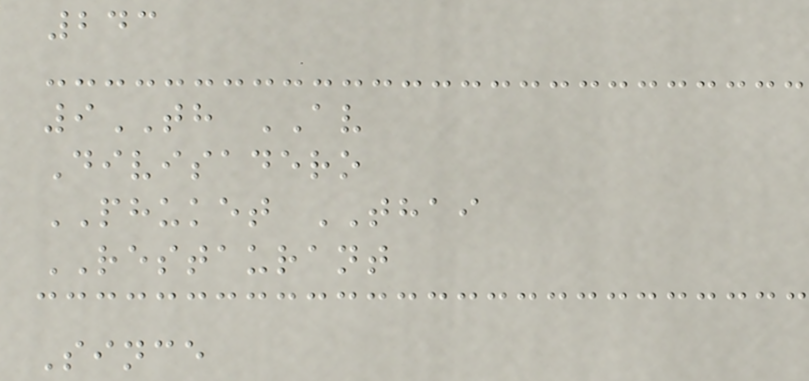243
9TH AV
Divisadero
PHUKET THAI
RESTAURANT
Since
